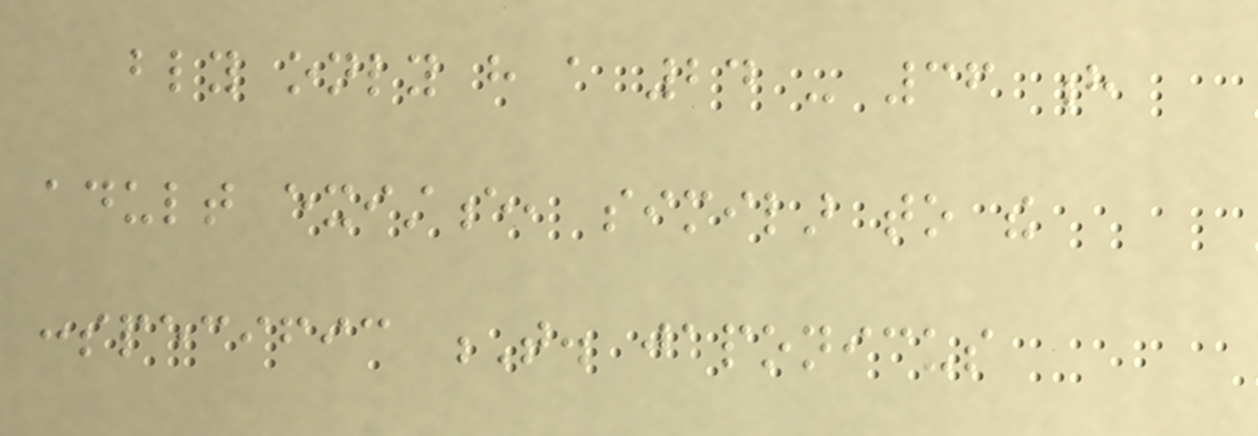bly only have a 24 - 36 h
adult existence, similar to the
conspecific T. japonicus
